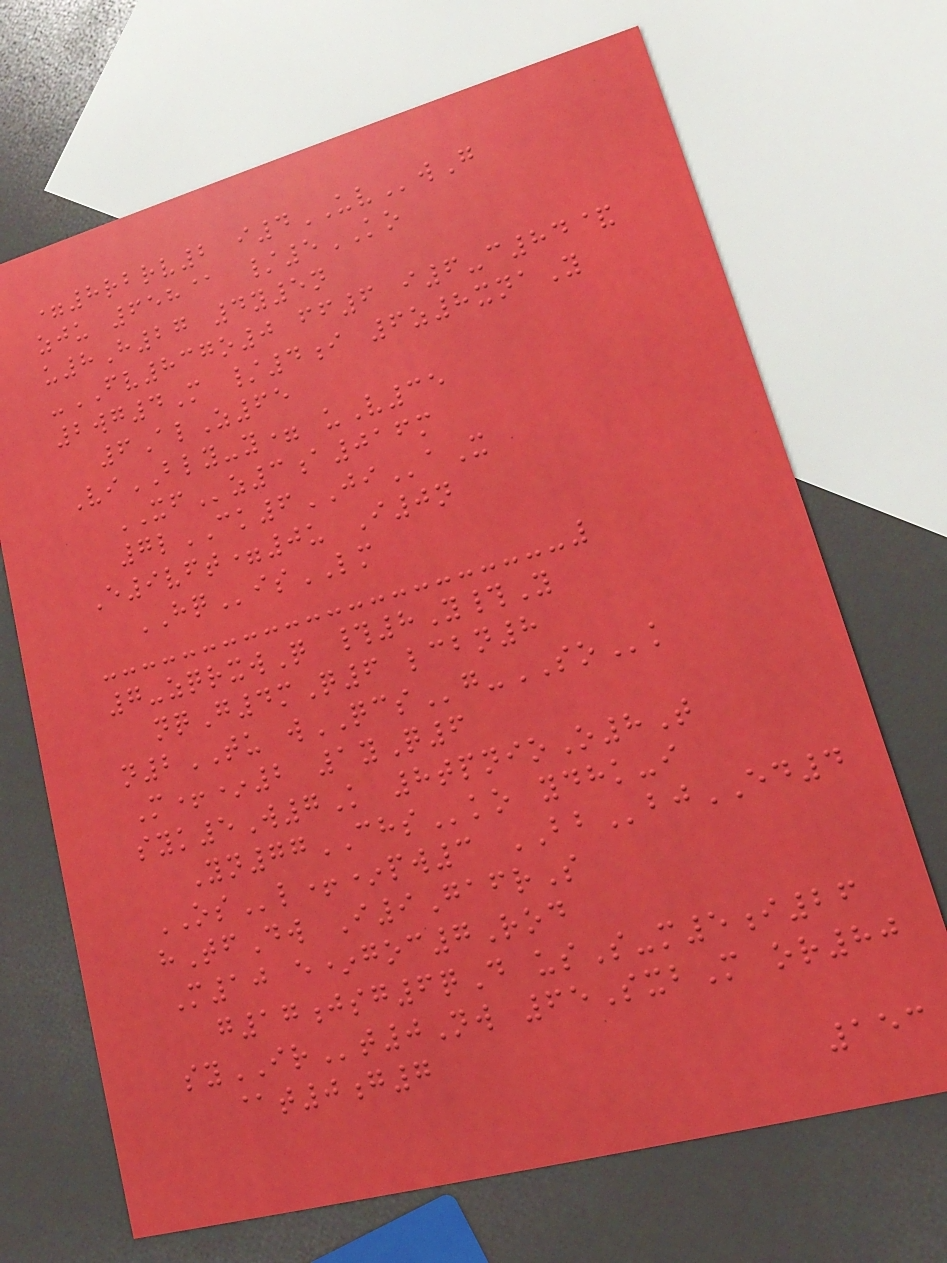=8rbrv2 i4UVwG
zju 658@ /5KO
u8H27 4y5n
-FV837o0 ff6 i6-c84&
2wg4M /4i 6z8xnaY
6AlZ65
ViBLY-y= uV35
XFz3a016m
7lCK6JIaX
E9vft=0u I0n
HQisLM
7-zqrxwQ #8Y#Y
nqG4mQ6 lcbn8
n2TU wQCSg-SOk
M+*2 1yQ6
syk5W7K 8tpnioO8T
Yn77CHSko ydhk-i
OSl+*pw3 BBbjED4
hTfDw I9GafrS
M10 e*goc7Rod
g17jsg6qD usS-m5i26
syIRt0Nw 65SxbM or80
@t0g7
153
